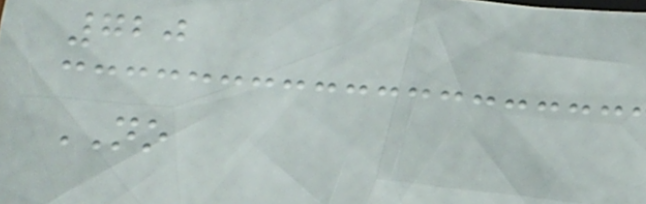720
NO
